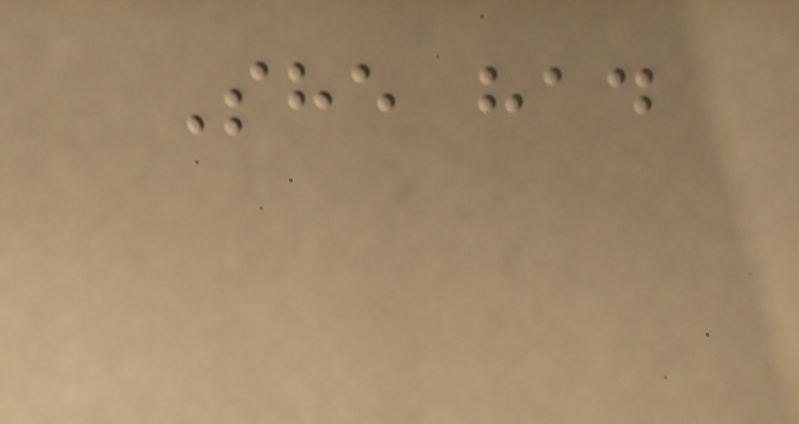She had
